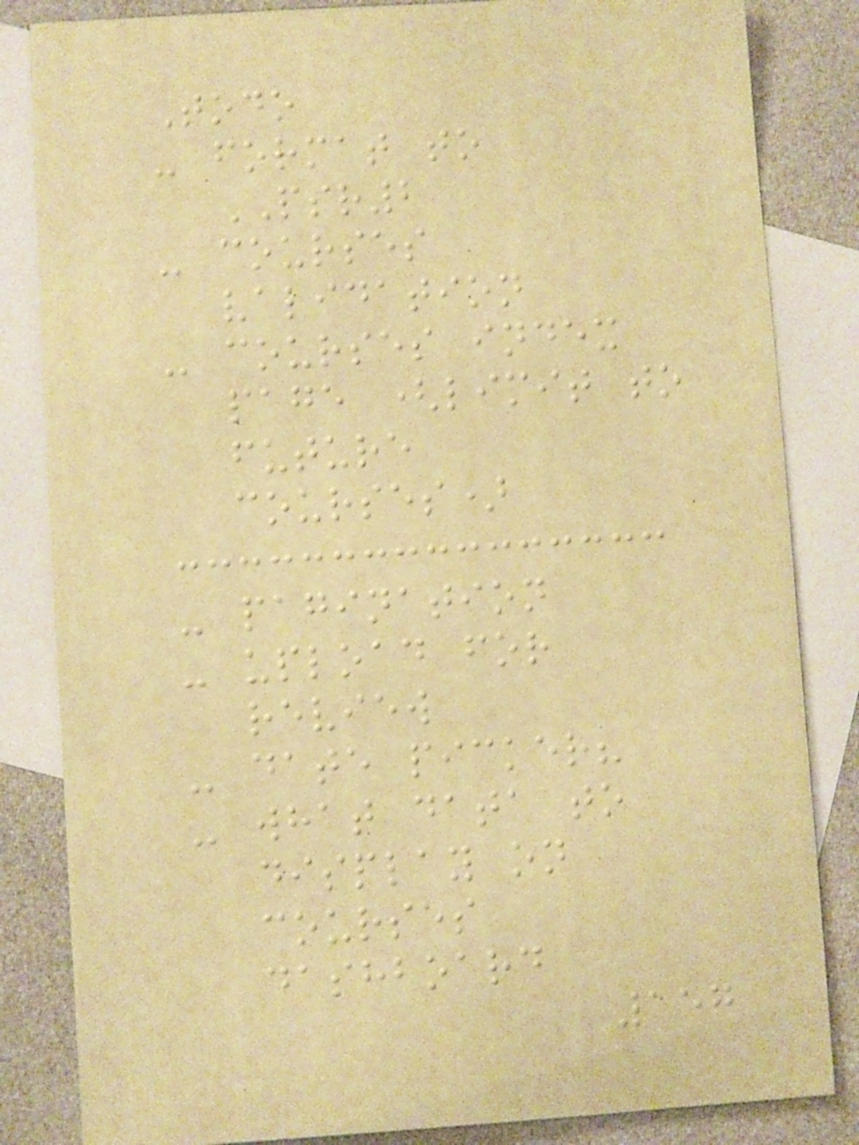Todo
- format to
PSR2
- courses
validation
- courses index
page (limit to
future
courses)
- pagination
- upload for
review
- date picker?
- what data to
display on
courses
dashboard
157
